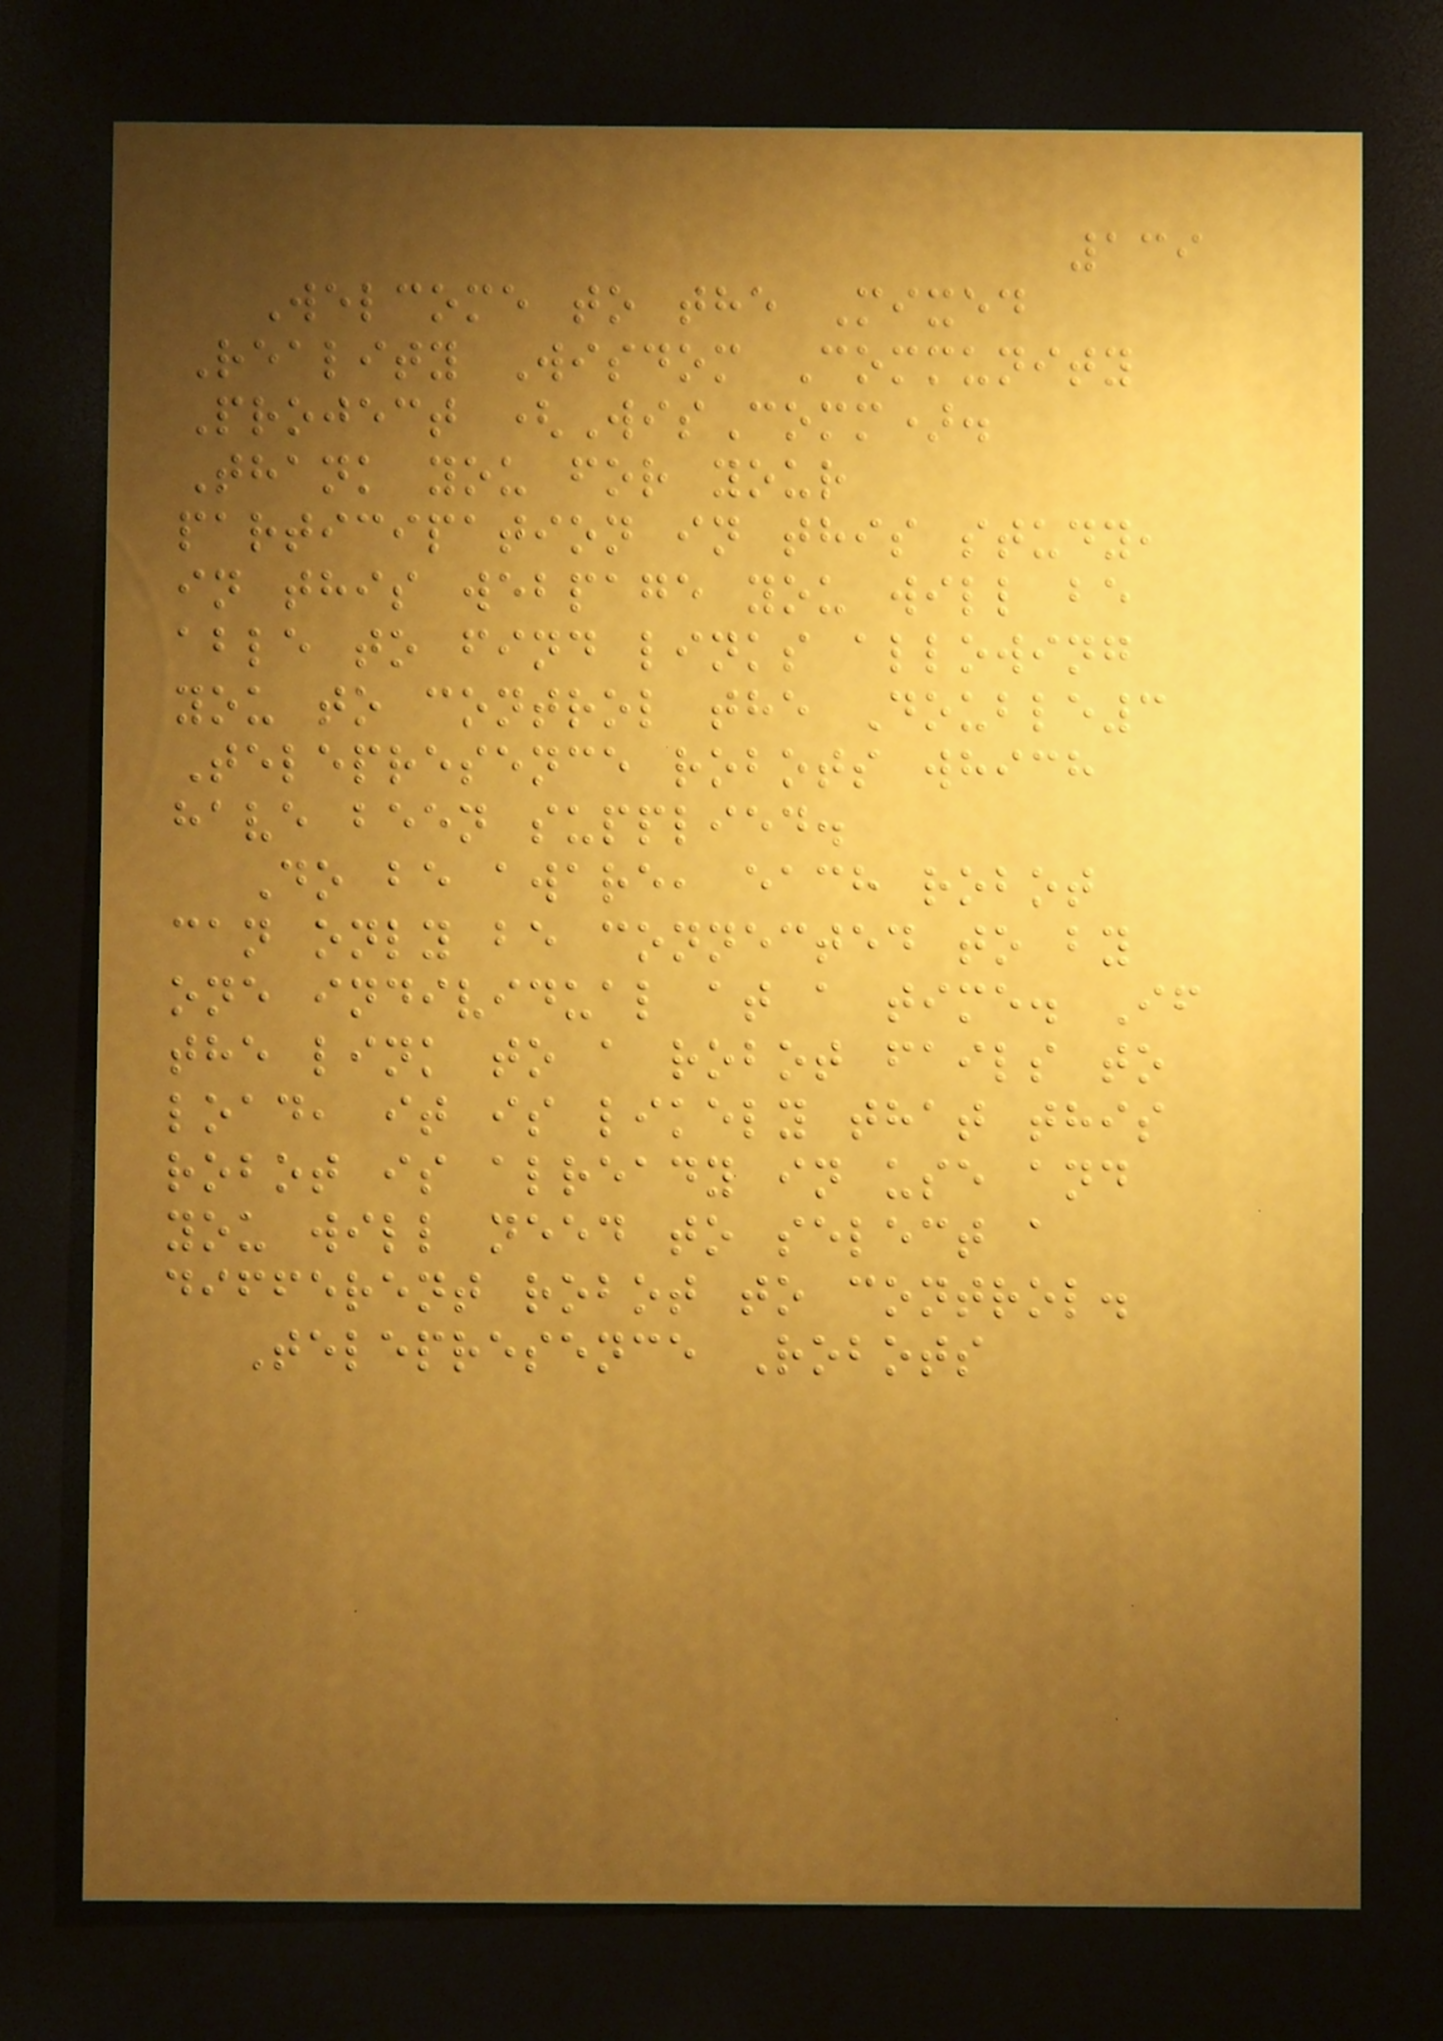139
Welcome to the Mixed
Reality Wisdom Community
Project (WisComm).
Thank you for your
participation in this study,
in this webpage you will be
able to find links allowing
you to control the Double3
Telepresence robots which
have been supplied.
Do be aware, each robot
can only be connected to by
one individual at a time. If
the link to a robot fails to
load, it is likely that this
robot is already in use and
you will need to select a
different robot to control.
Telepresence Robots
